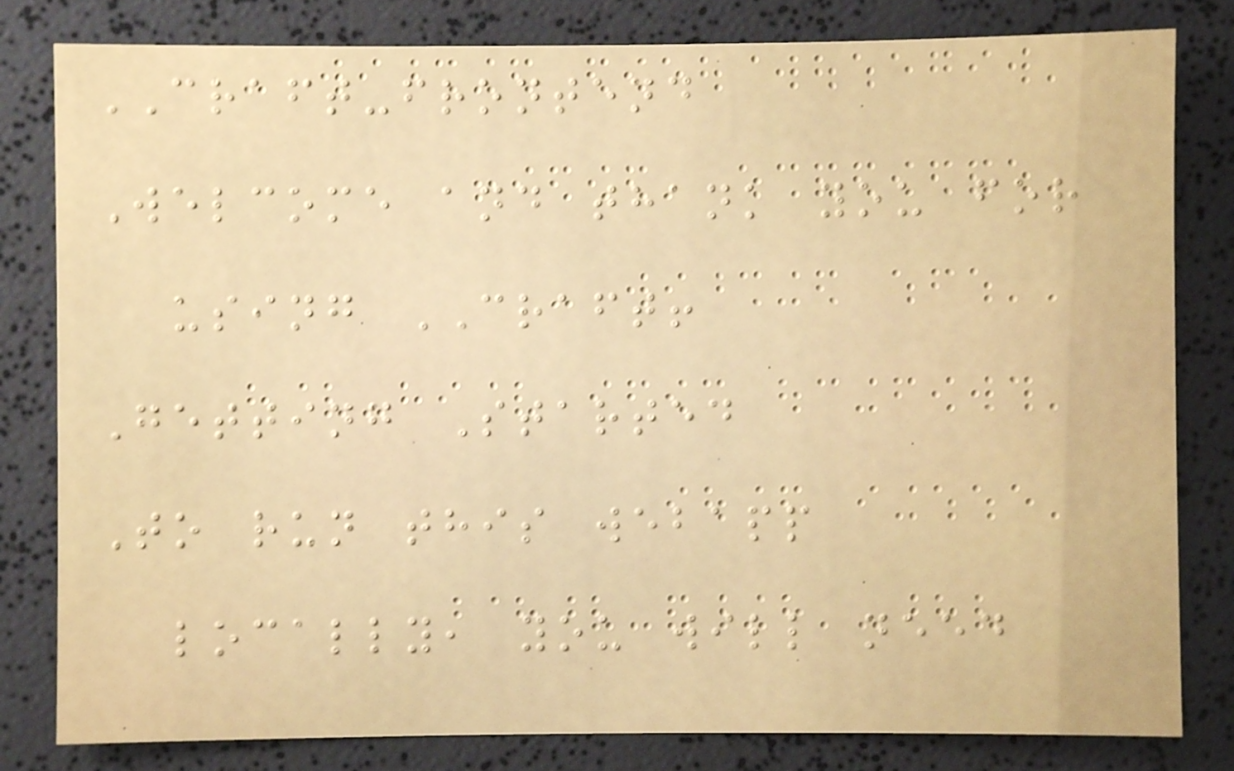CRAFT-frontend
Welcome and thank you for
using CRAFT!
Getting Started
To run this webapp
locally, you will need
